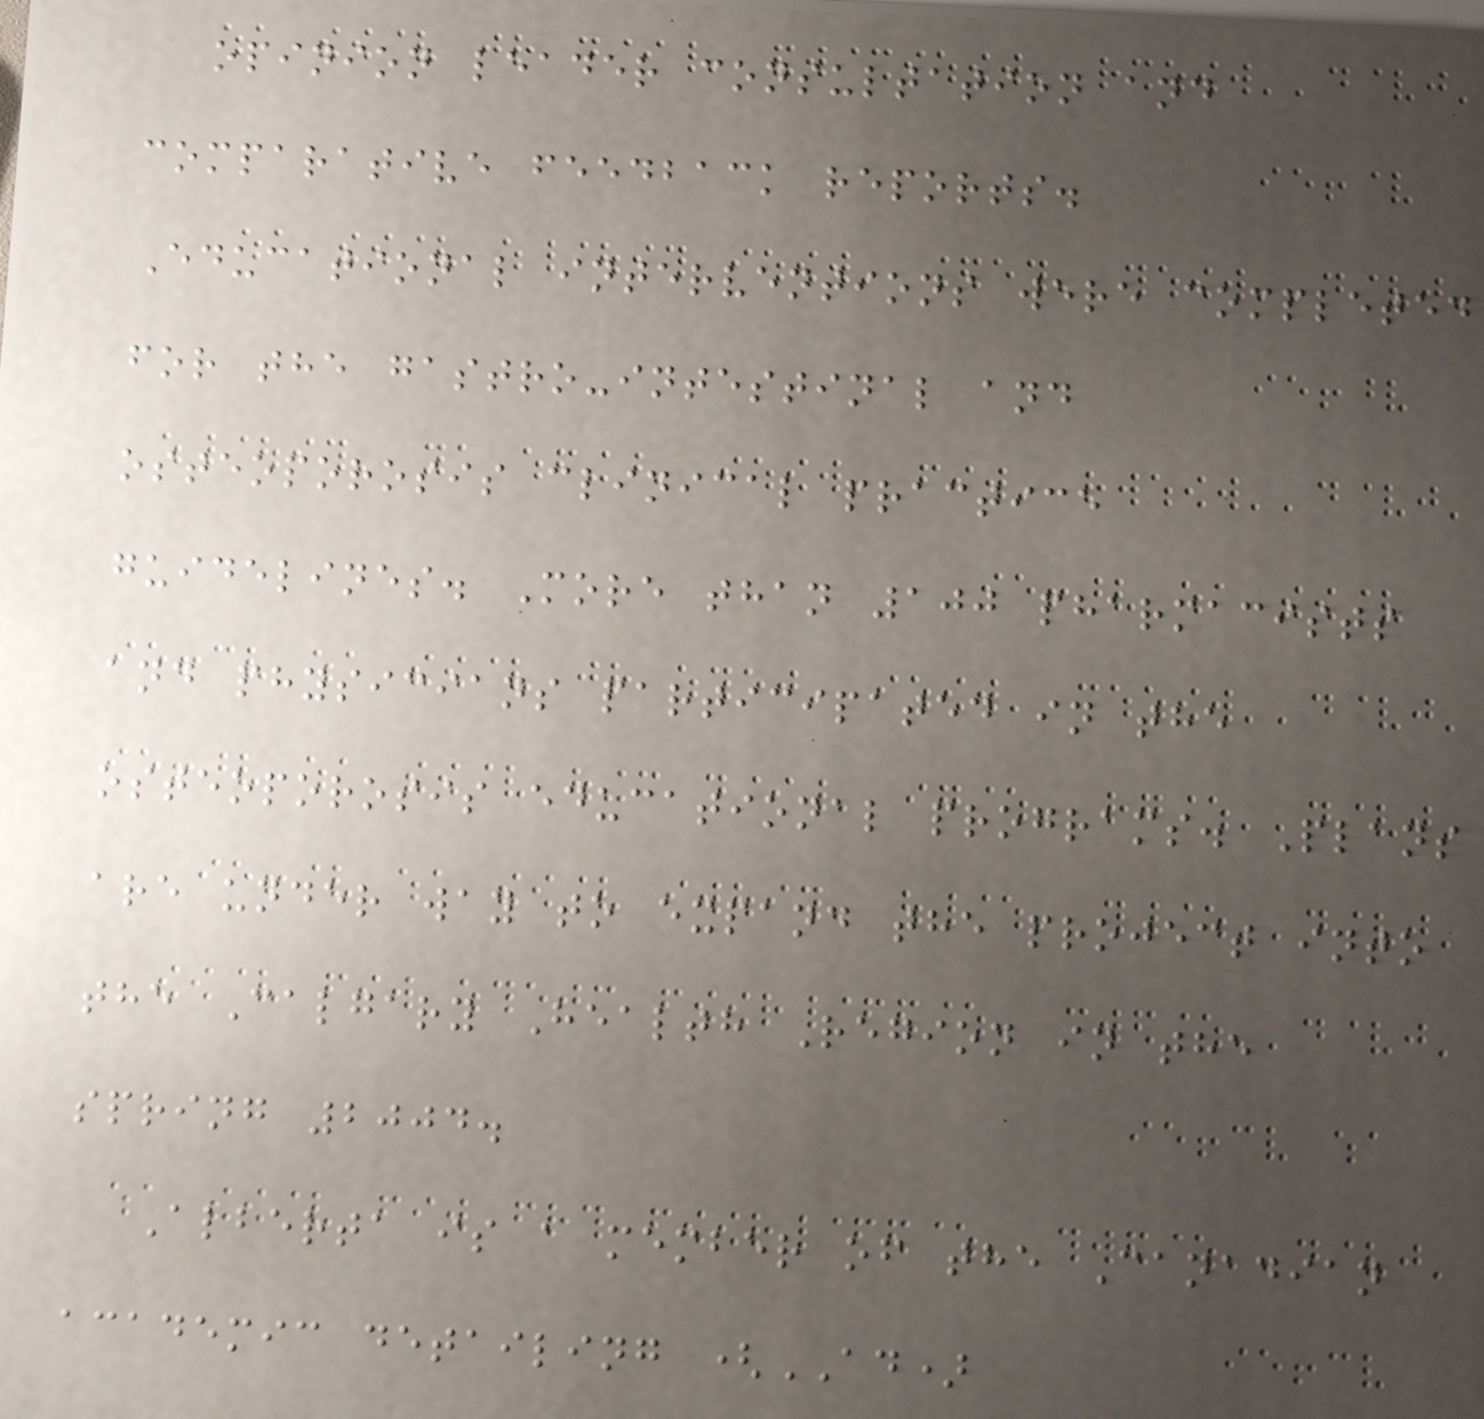opinion leader consultation and
comparative feedback reports.
Educational interventions were completed
for the gastro-intestinal and
osteoporosis clinical practice
guidelines. More than 100 pharmacists
and physicians participated in the
osteoporosis educational programs. Plans
are under way to expand the project into
the Calgary Health Region in the
spring 2004.
Alberta is a member of the Canadian
academic detailing (AD)
